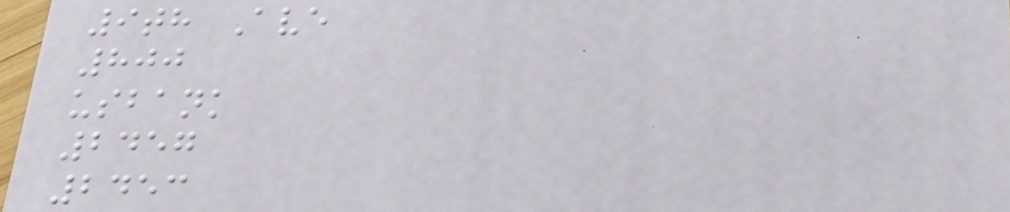9th Ave
800
usbank
2457
2453
